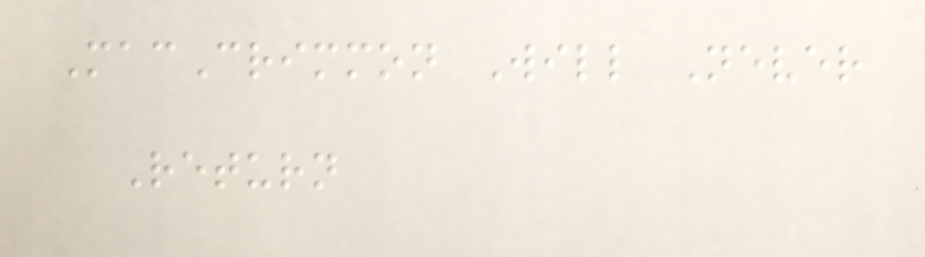MacCrimmon Will Never
Return
